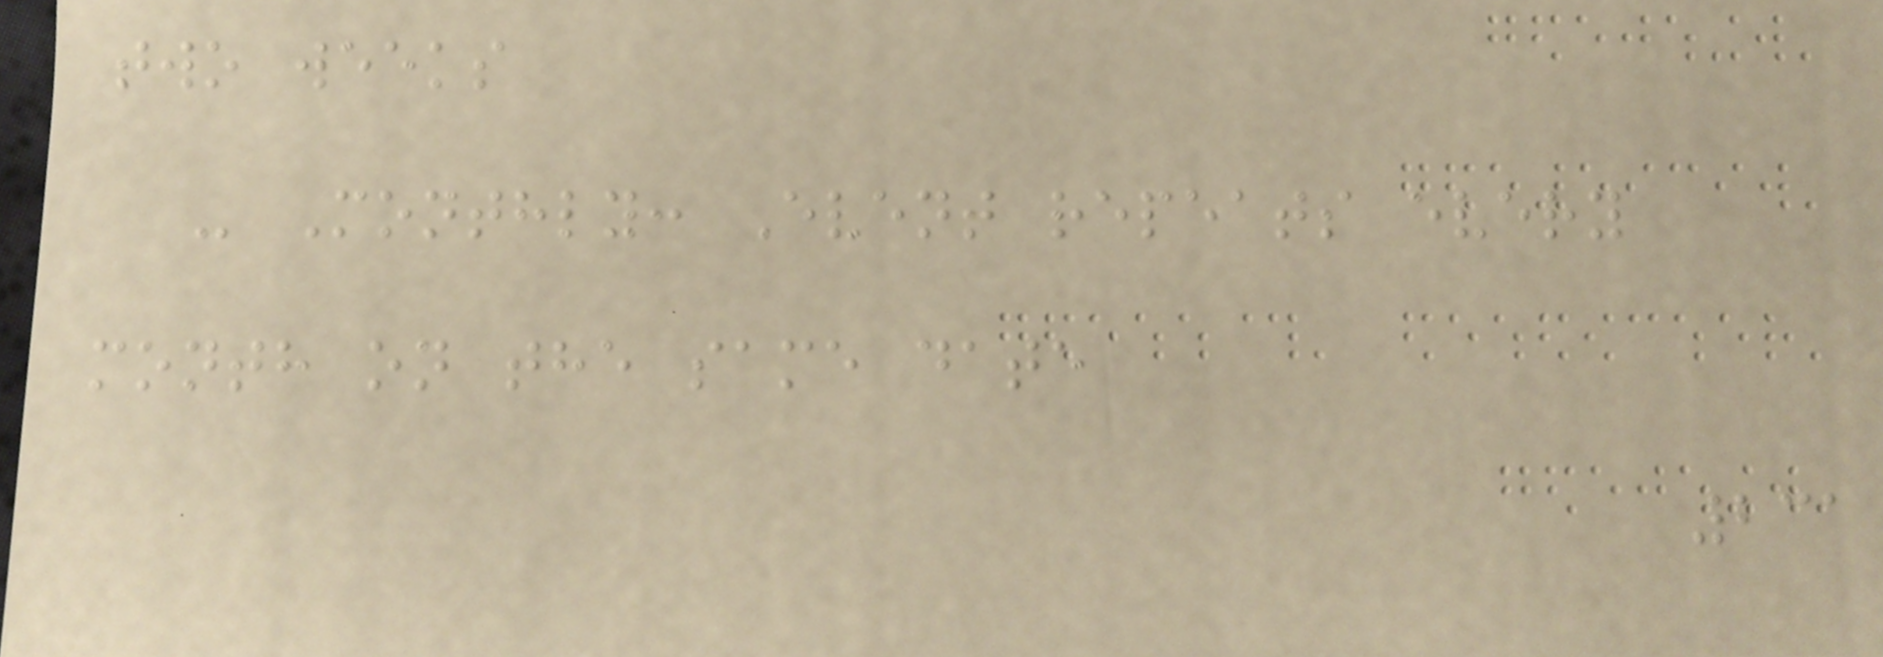two weeks
- Monthly: Event repeats every
month on the same date
231
